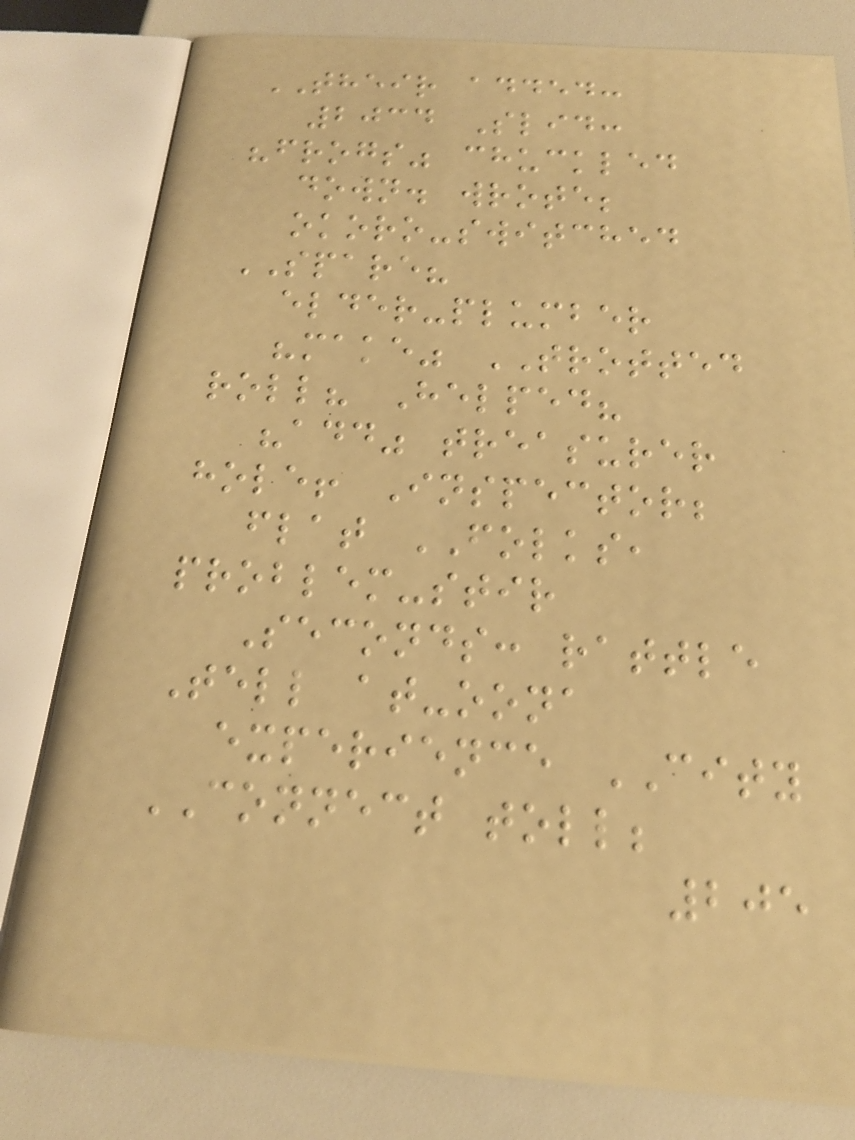THEIR added:
2034 Slid:
"frogs" chuckled
down. wrote;
okoro-switched
SPARE?
elder-plumber
"make" TROTTED
roll? Helped?
"add" treasurer
hole! Inspector;
flat FOLKS,
problem-stir
Seconds: rattle
Tell at-oona
experience CITY
CONNECT toll;
205
